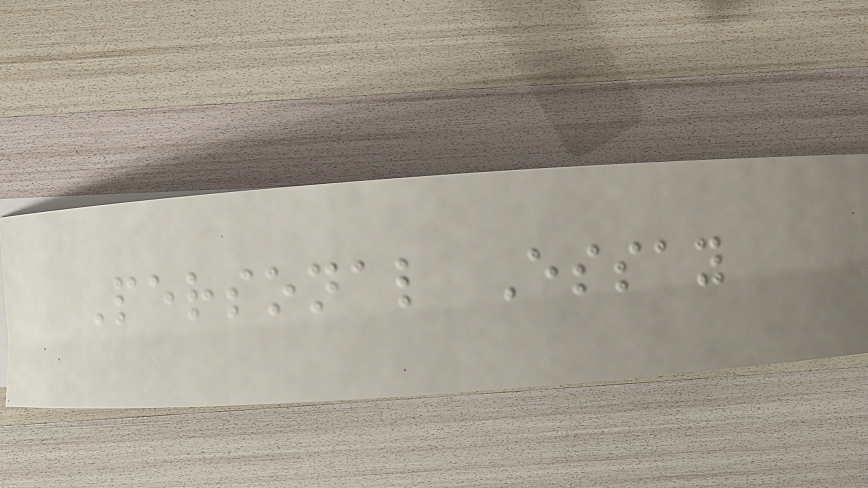Personal Essay
